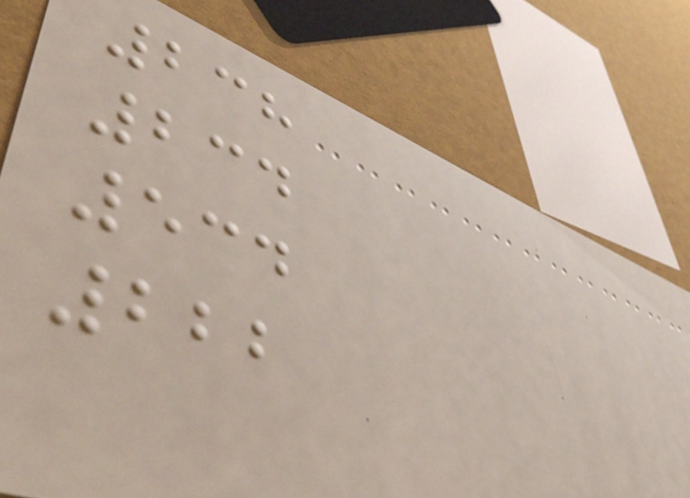238
234
534
222
